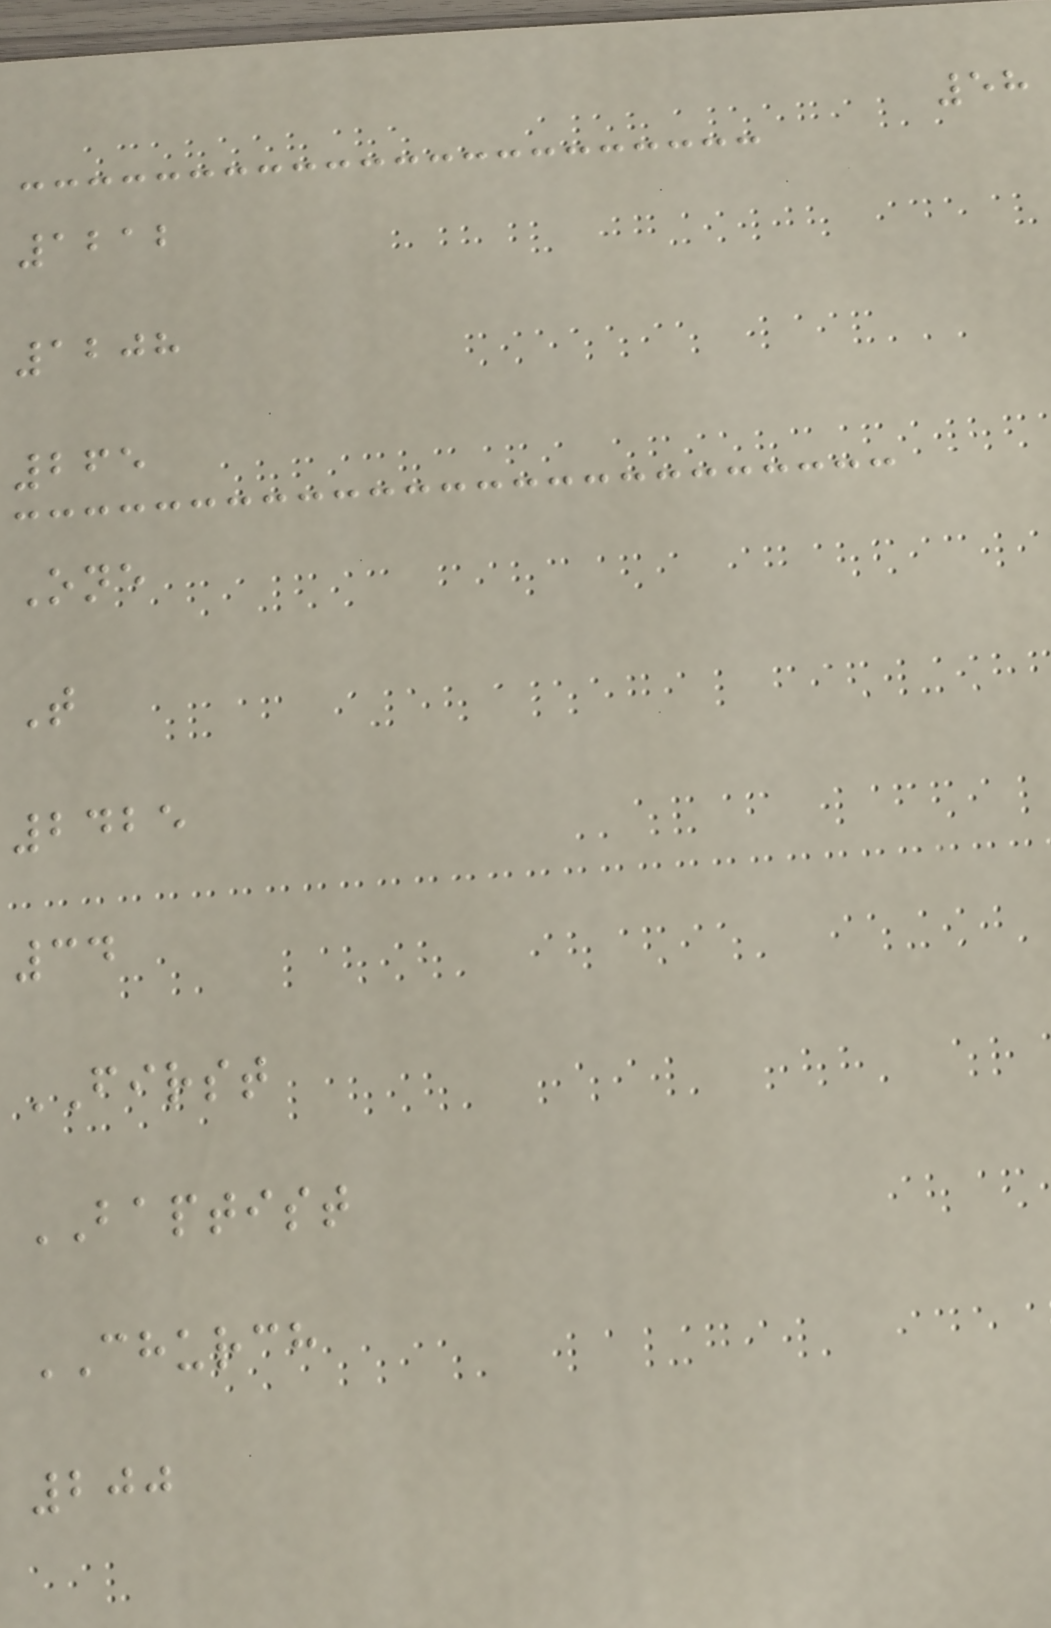58
1212
1208
265
One
T
2425
34
FIRST
BAPTIST
CHURCH
200
